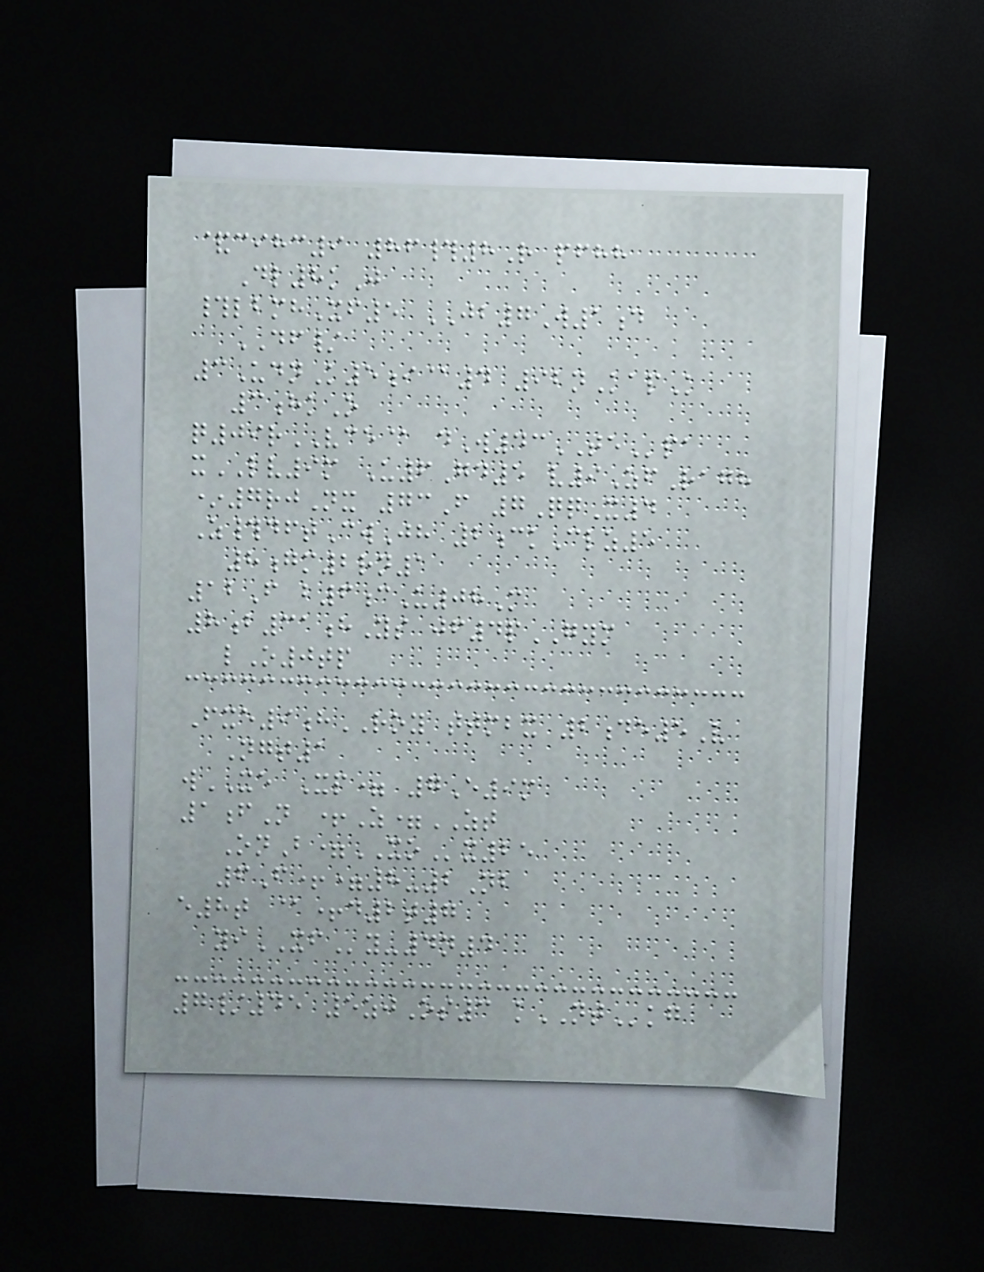&cihc9 86#8R pfhh
Dl8kJ
#lbmhXf5 JB7W1d
DF/
3UdnK5i@4 92nKapK
3hkO
q09rVCE@ dW43TEpa
xLV9m U6Gd5 v9ZfRagh
*7rjNx 73F 7QqX4
Z#dftCwJh 2ckClz5
8gm2rn1
12F b6cU08M
8b31hYs jf4pGYM
lO0tp
Fxe9hROY ttmbx 2de5V
Ngt1
wXE Xp= 7E9m
1fN +Z=ZT
OnB=XOx25
6F+=8-2Nb
e8t @+d2t7
yiXFy-4n4
7/45 5zjOs3 kNTkg
